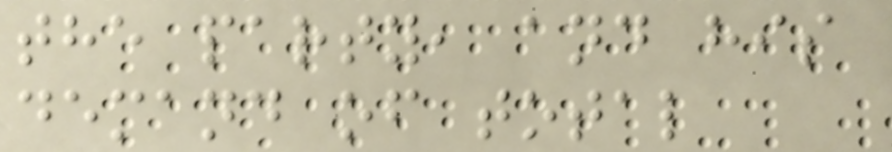the party, and his
demand of total
